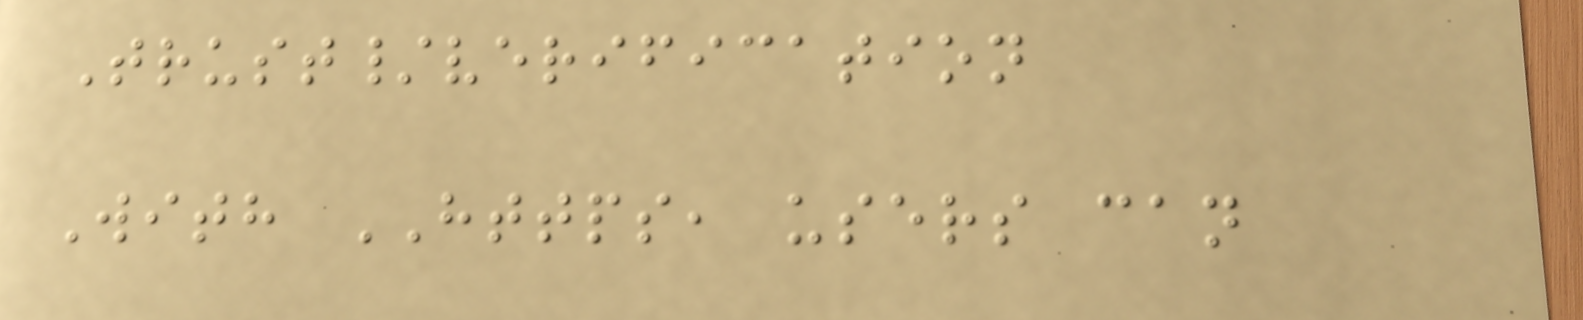Trust/verification
With HTTPS, users can
